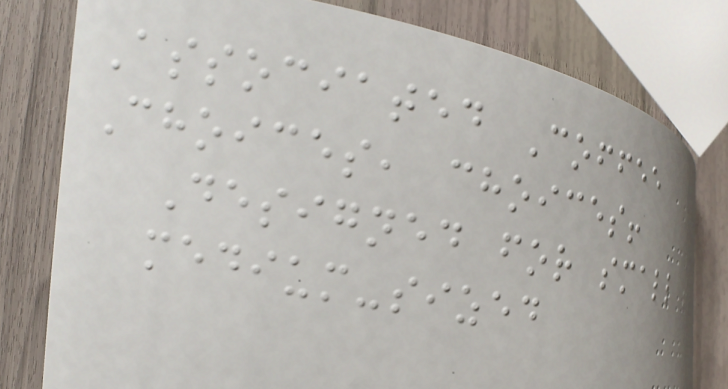Associated Coffee
Choices, choices!
Designed for small to
medium-sized
